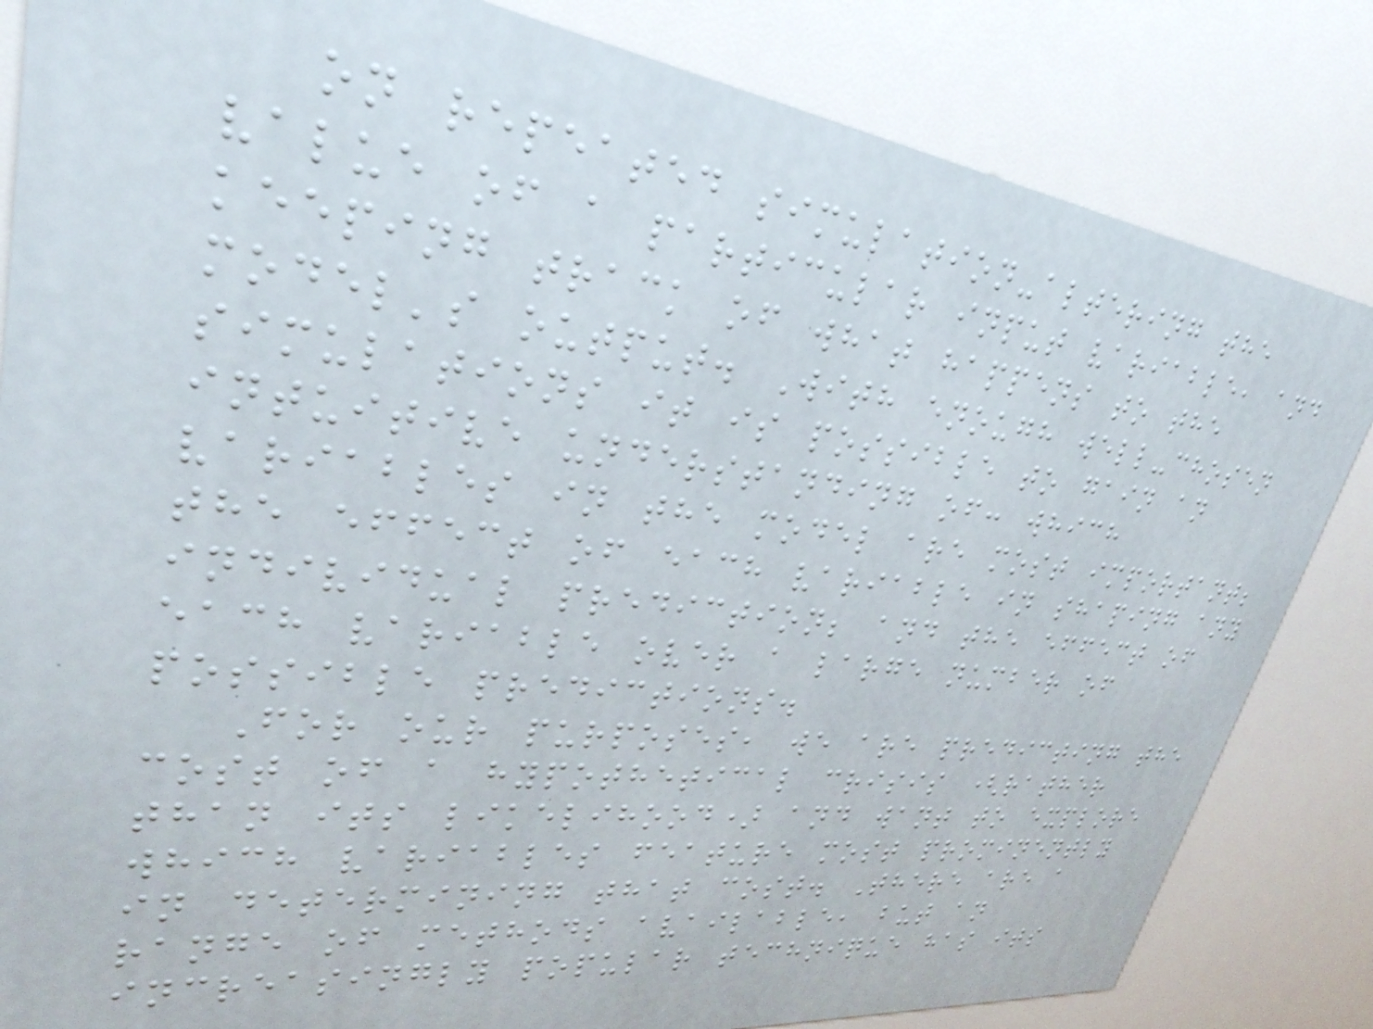on repeated simulation-altering the
value of a particular input variable, and
keeping track of what happens to the
model's output. With enough well-chosen
simulations it is possible to gain an
intuitive understanding of: which
variables in the model are most important;
the effect of each variable in shaping any
individual prediction; and the effect of
each variable over a large number of
possible predictions.
For our purposes, we are predicting the
cost of a hypothetical crisis (rather
than its likelihood) and want to explore
which variables feature most prominently
in determining that cost. There are a
range of methods available, but an
increasingly popular technique has its
